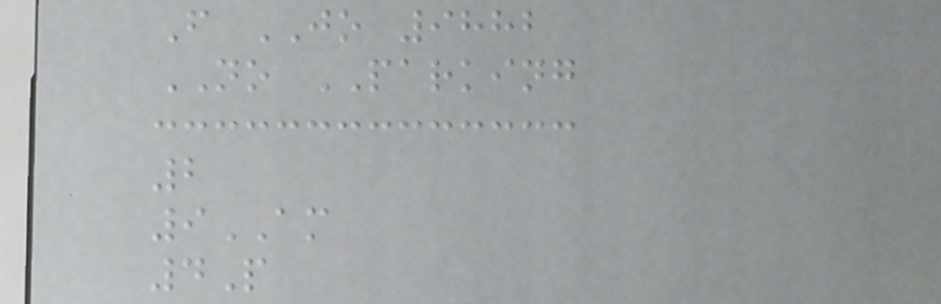F JO 9882
NO PARKING
2
9AM
4P
